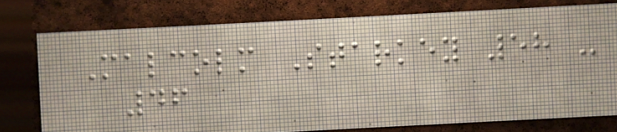Malcolm Starkey 58 -
46
